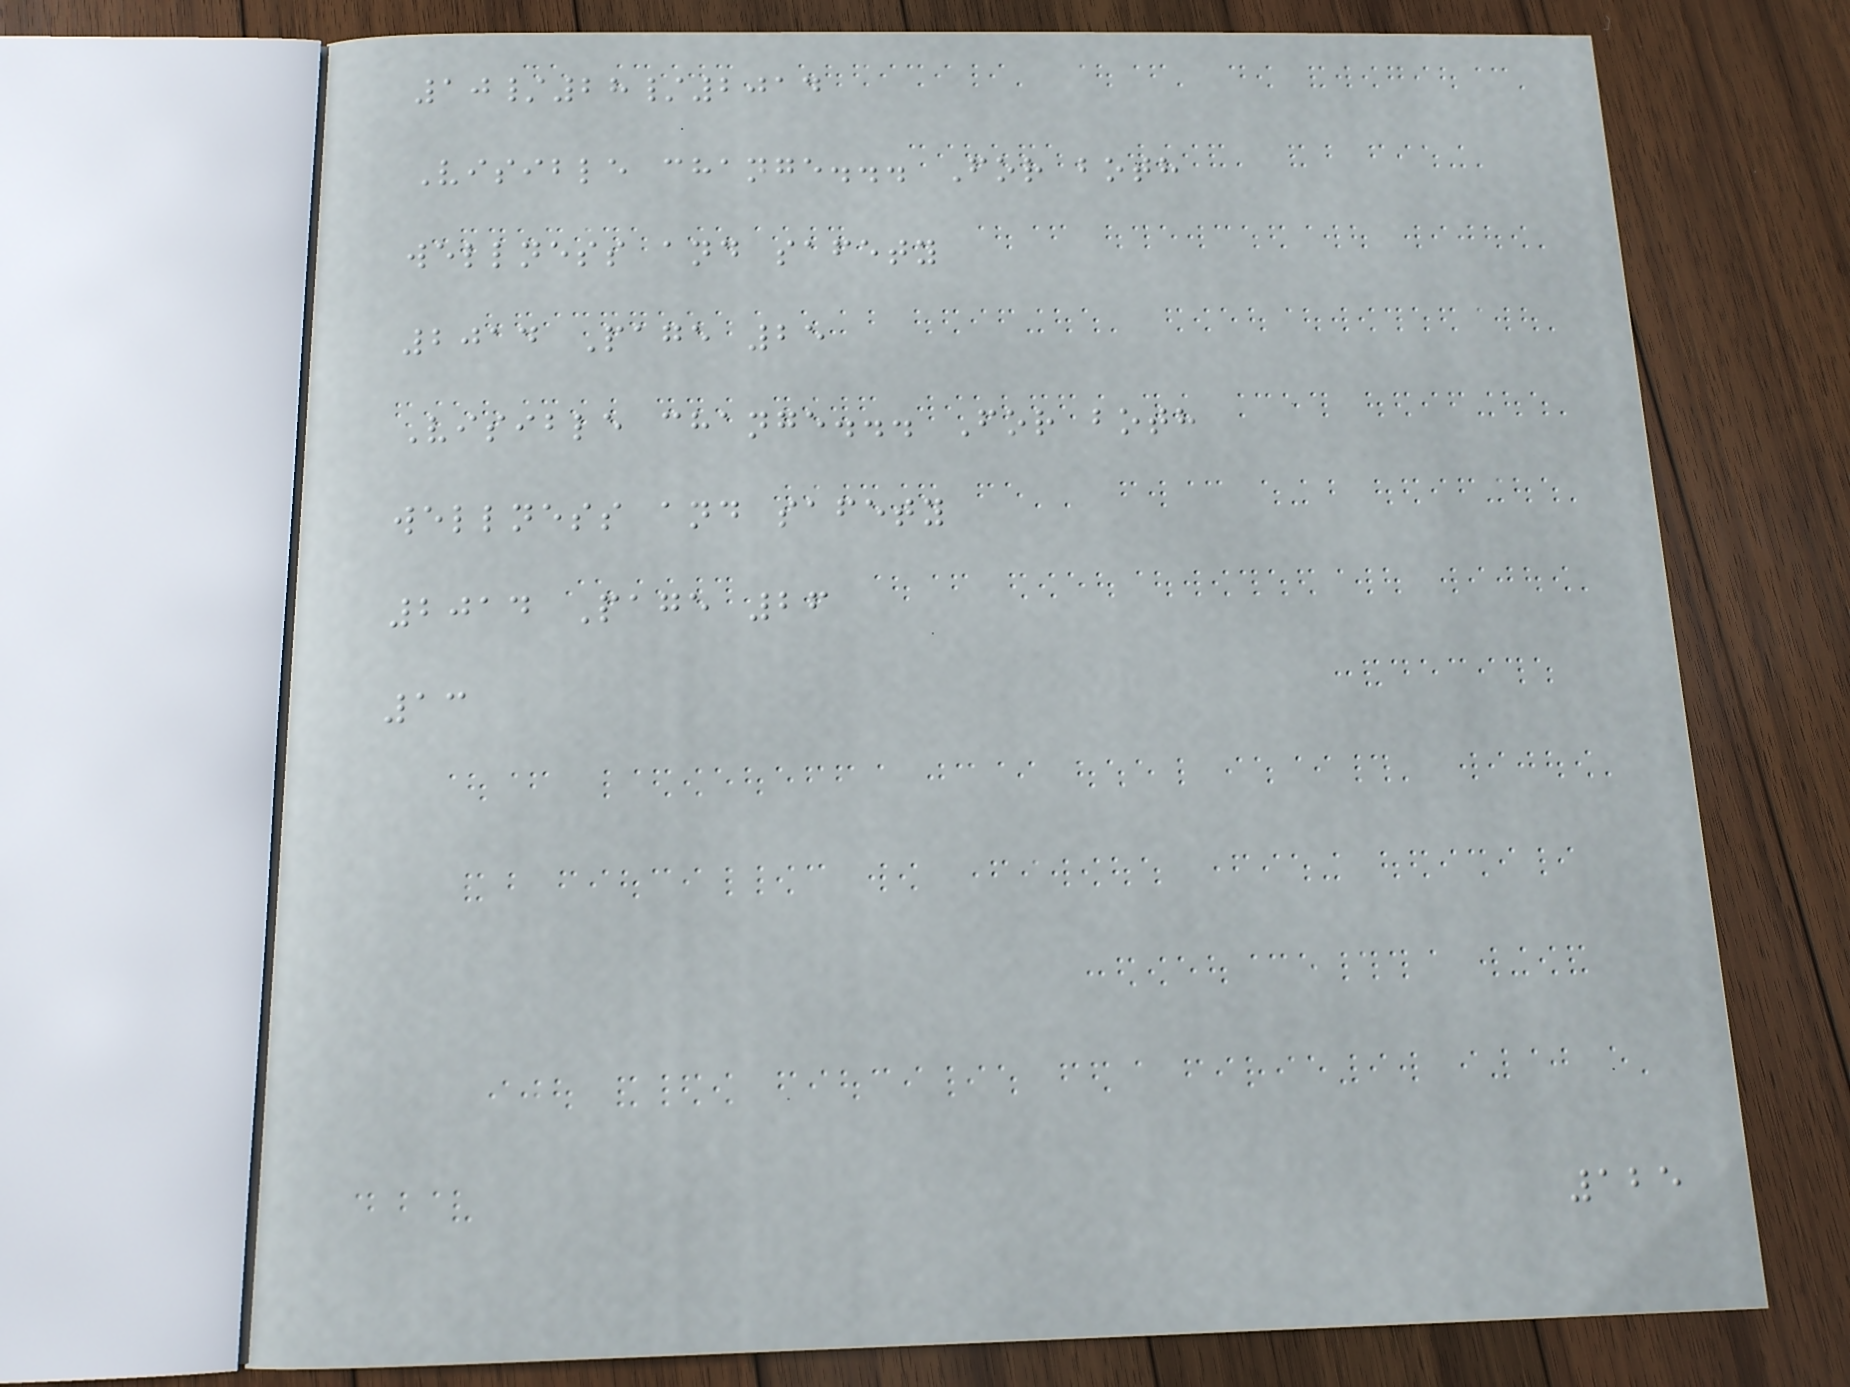10/28/2014
Visible change... For both
wellness and safety
2014 Page 25
Visible change... For both
wellness and safety
2014 Page 26
13
125
